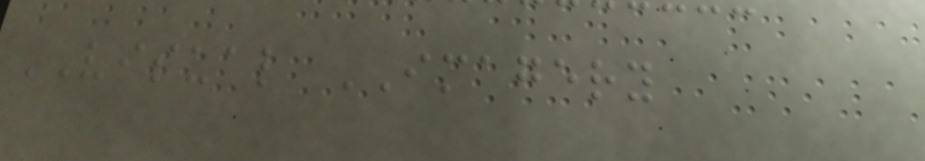VISUAL IMAGERY
